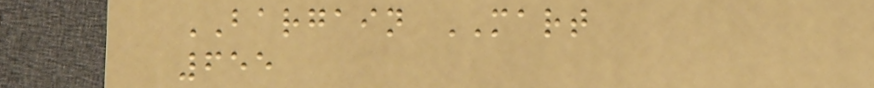BARGAIN MART
655
